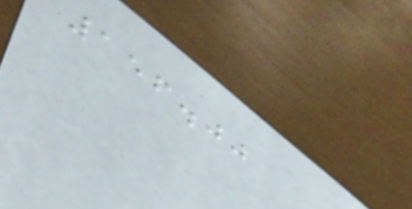156.00
